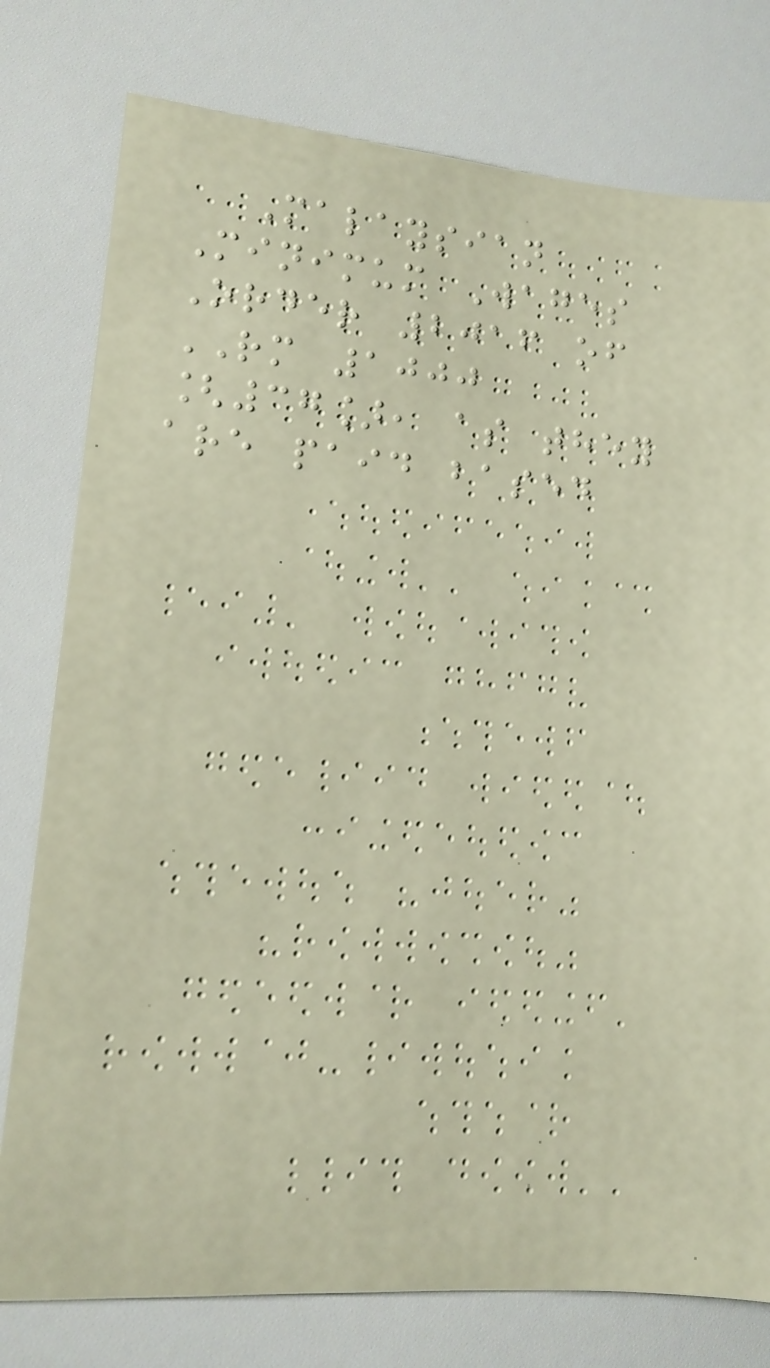Malaysian
Minimum Wages
Order 2016 of
RM 1000
[37], as they
are paid based
